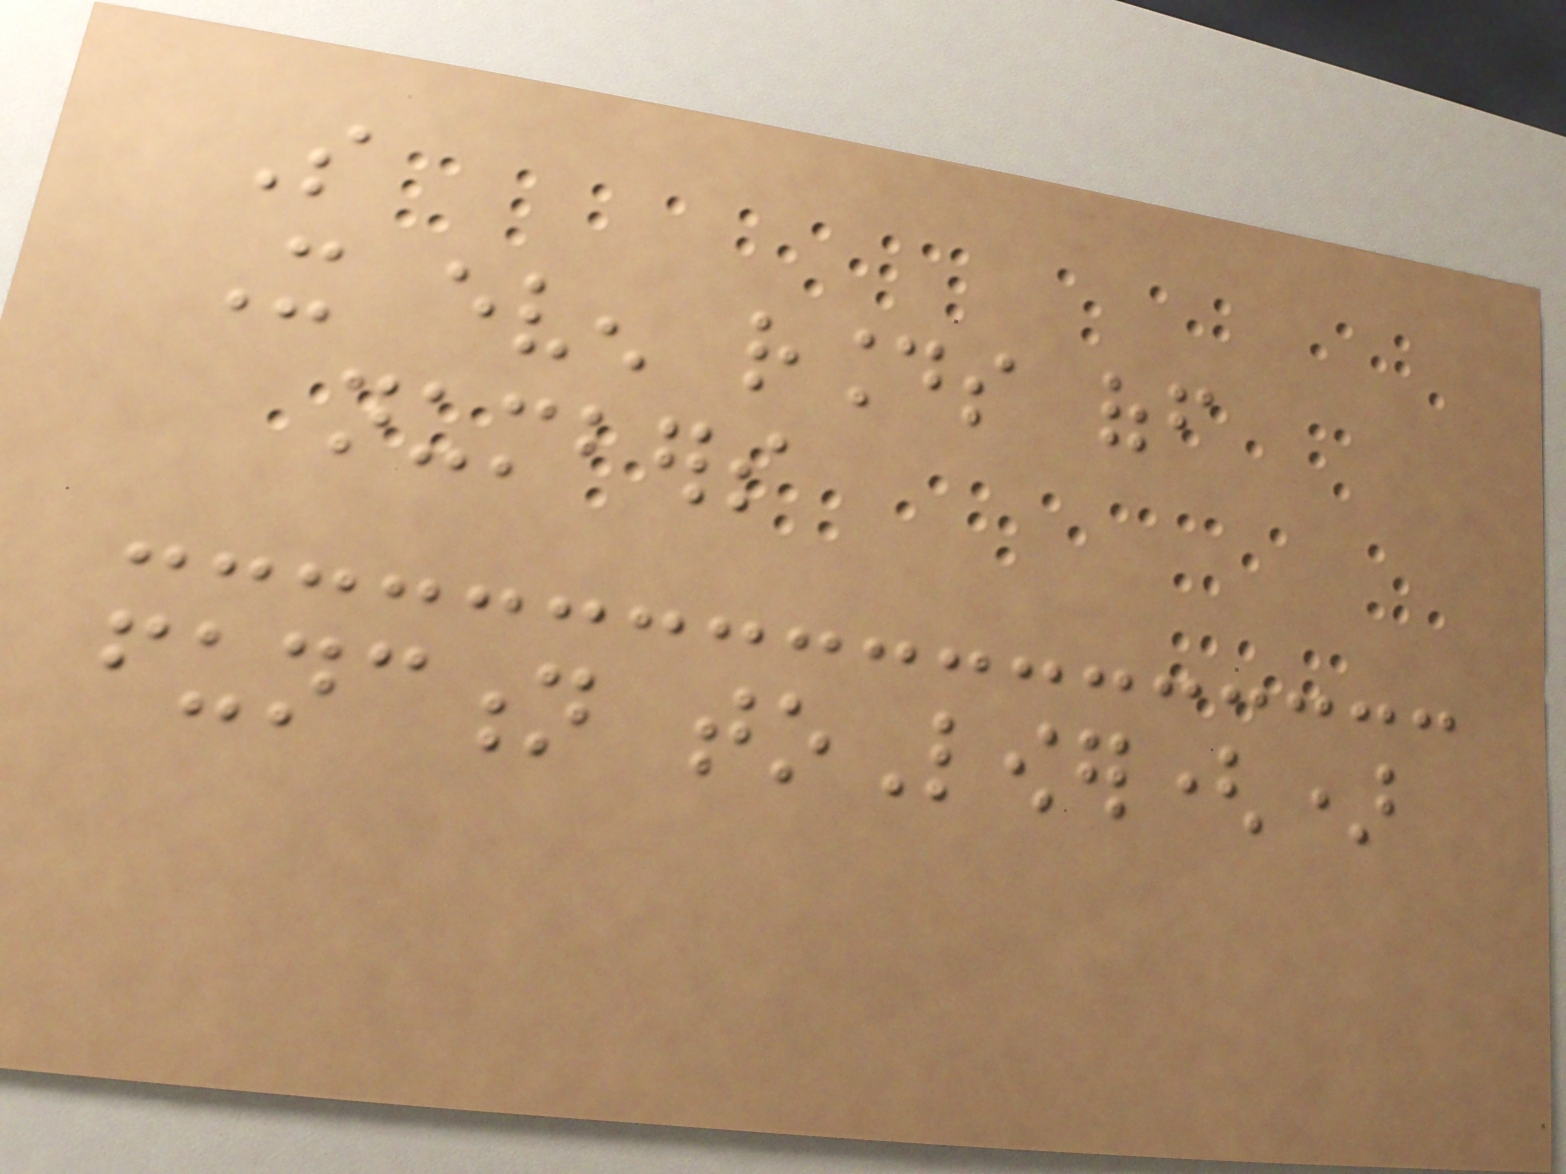So
It even rounds off
numbers
function toLower()
